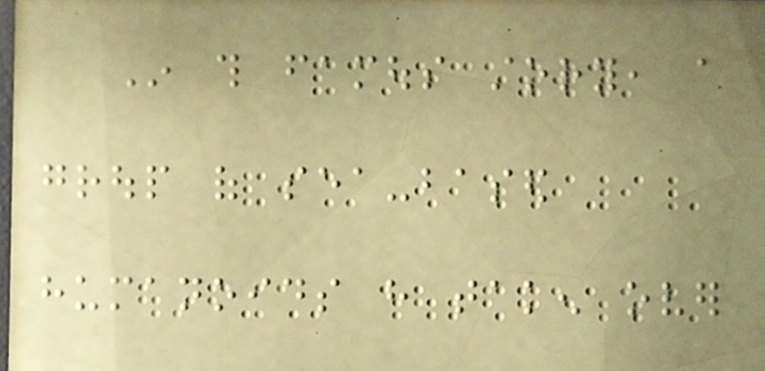In this famous story, a
group of sea-based
humanoids have taken over
